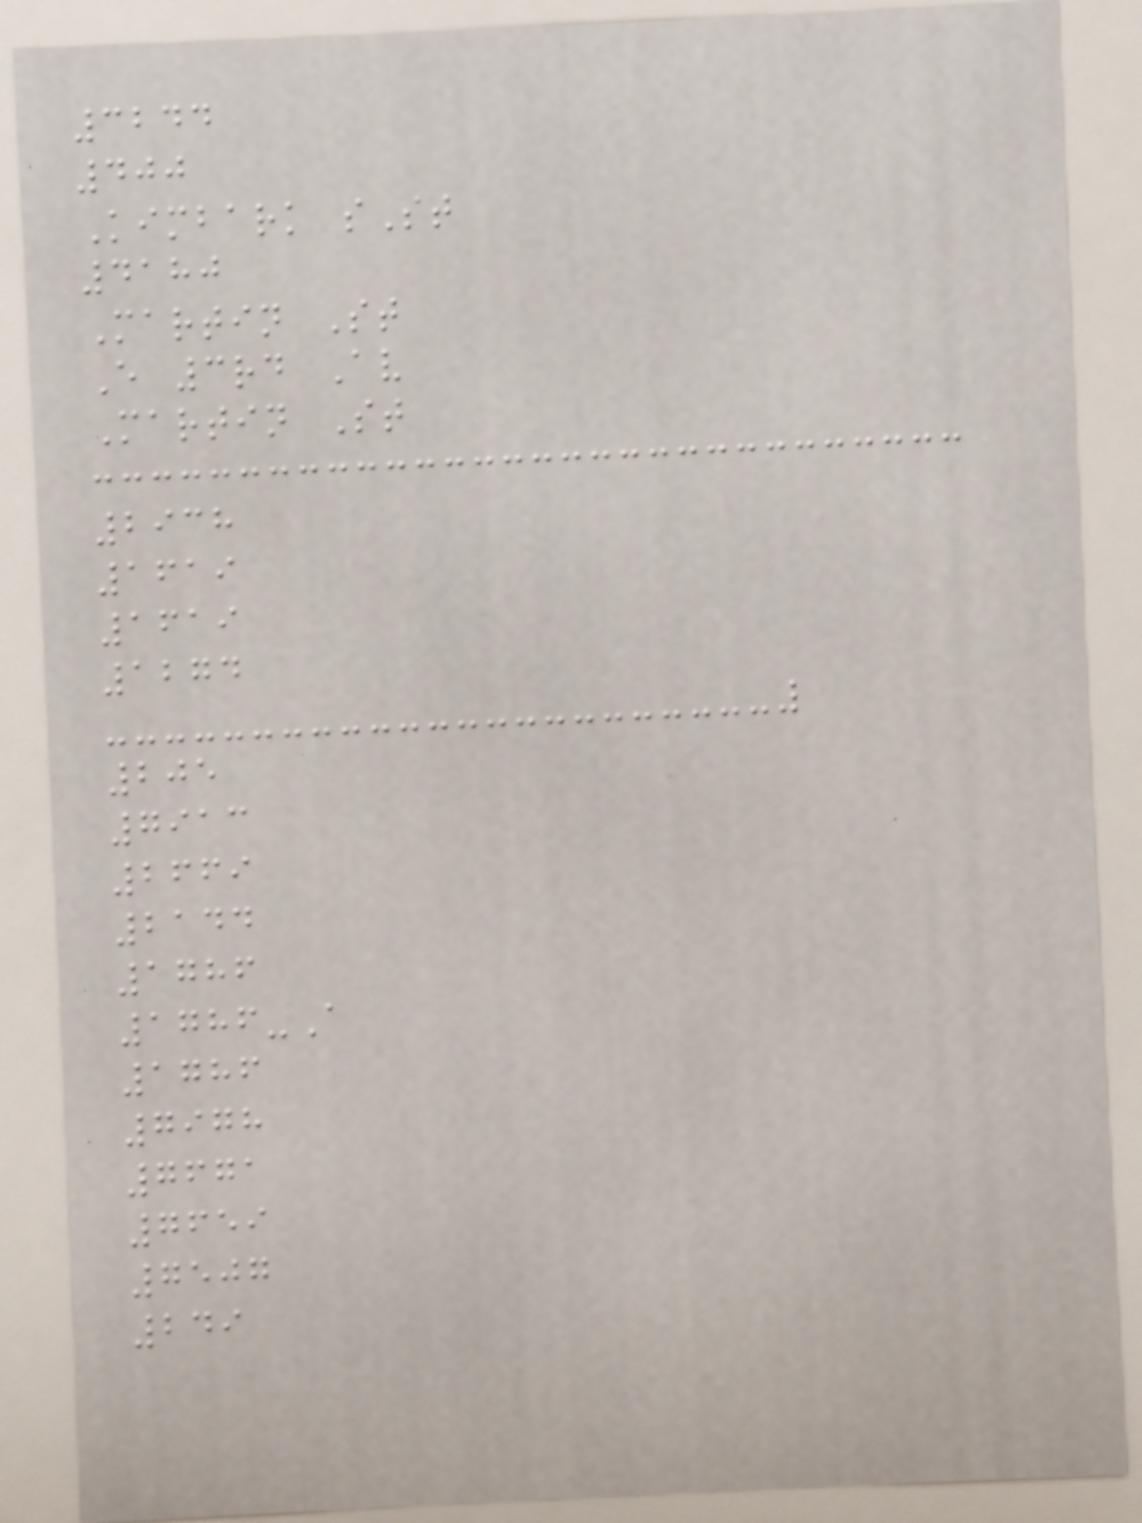3244
400
Kimbark sSt
4180
Martin St
E 3rd Av
Martin St
2938
1619
1619
1274
205
7913
2669
2144
1786
1786-A
1786
7978
7671
7659
7507
249
